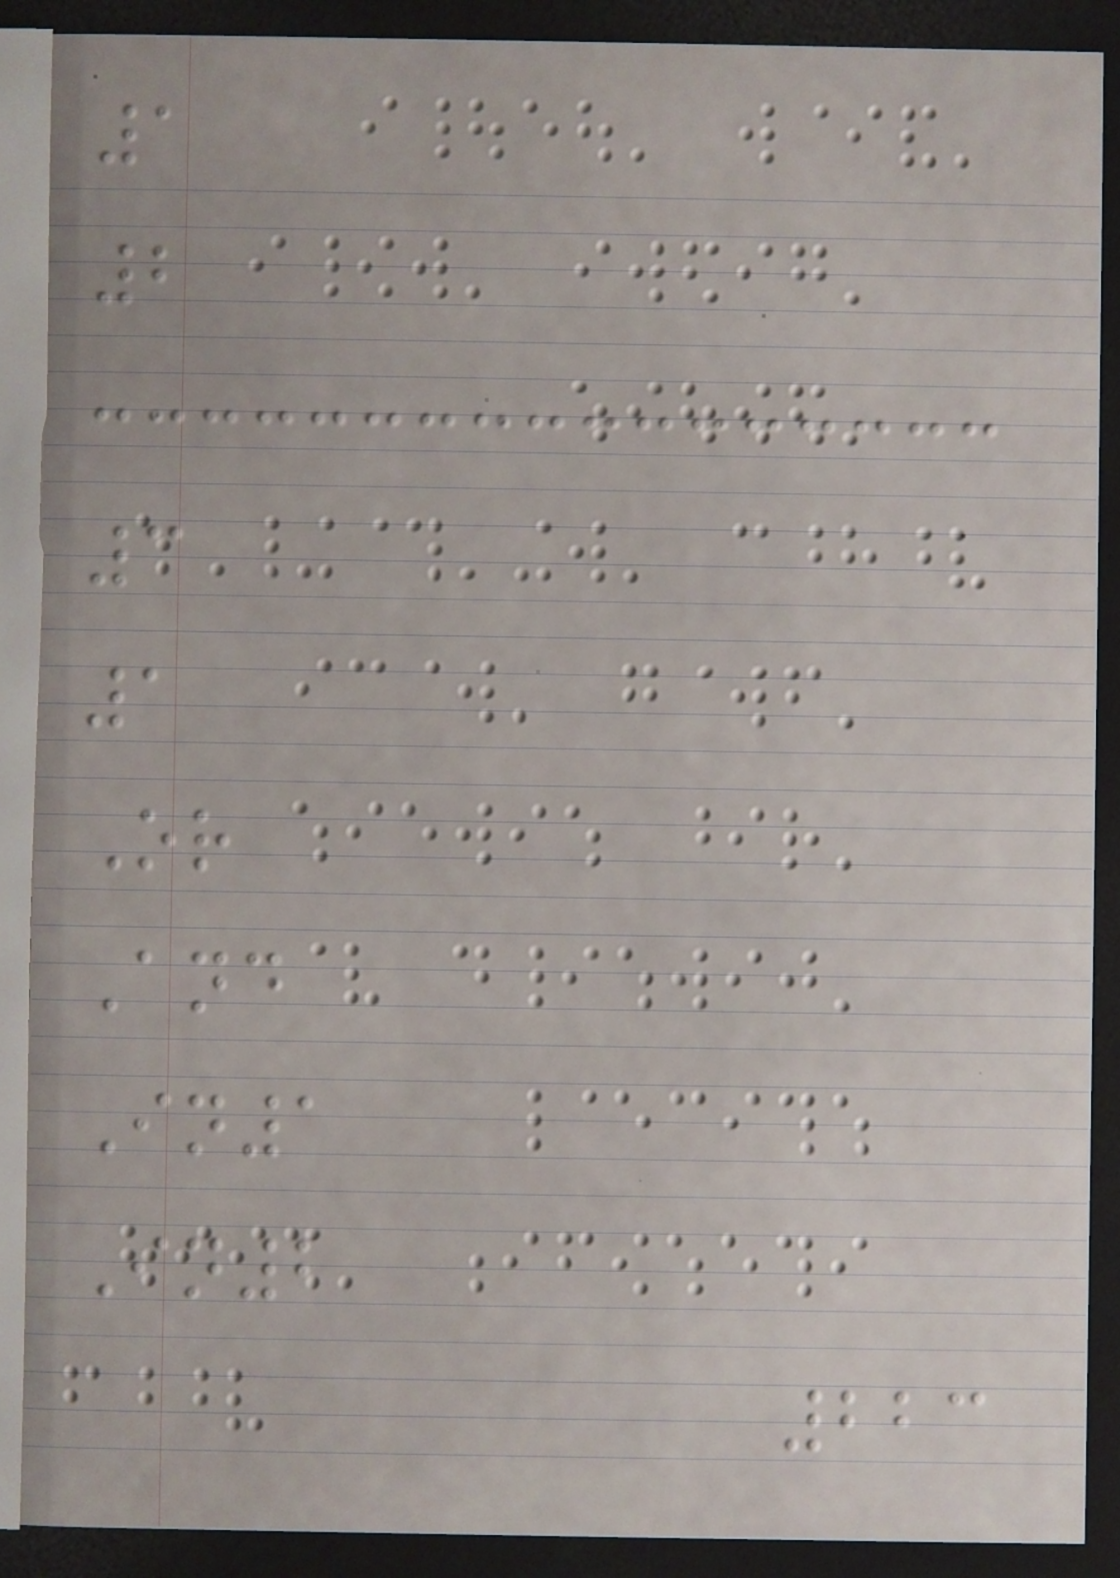1
2
3
1
Or
And
In1
In2
223
